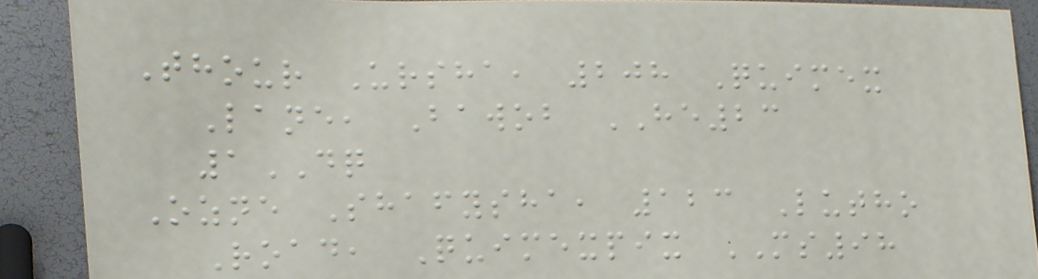Thour Ursha, 208 Quimex
Lane, Bawob HE23
1DQ
Ozne Shafysha, 123 Lutho
Road, Quimexpix MS98
